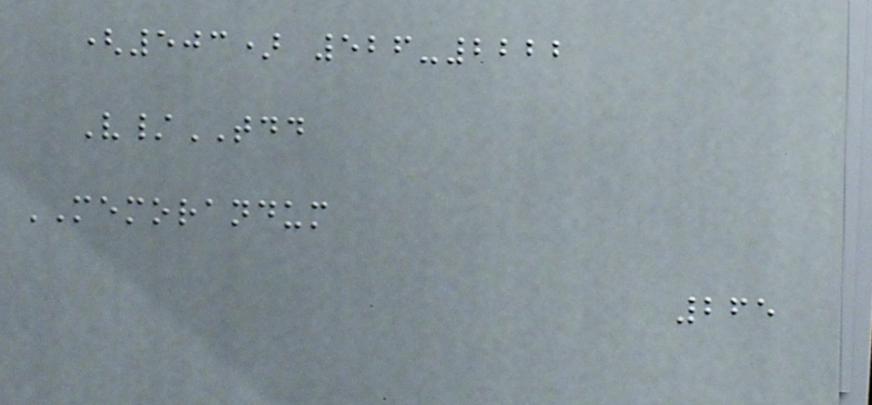(503) 526-2222
V/TDD
MEMORANDUM
265
